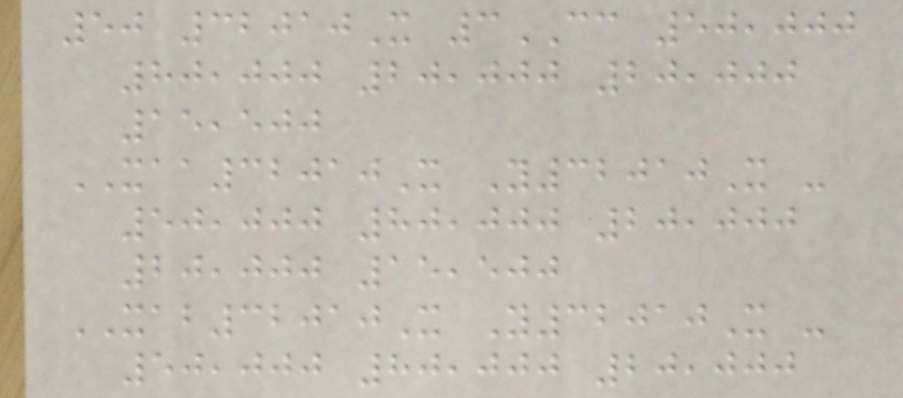50 32010X 3CC 50,000
80,000 20,000 20,000
15,500
XAA32010X Y32010X -
50,000 80,000 20,000
20,000 15,500
XAB32010X Y32010X -
50,000 80,000 20,000
